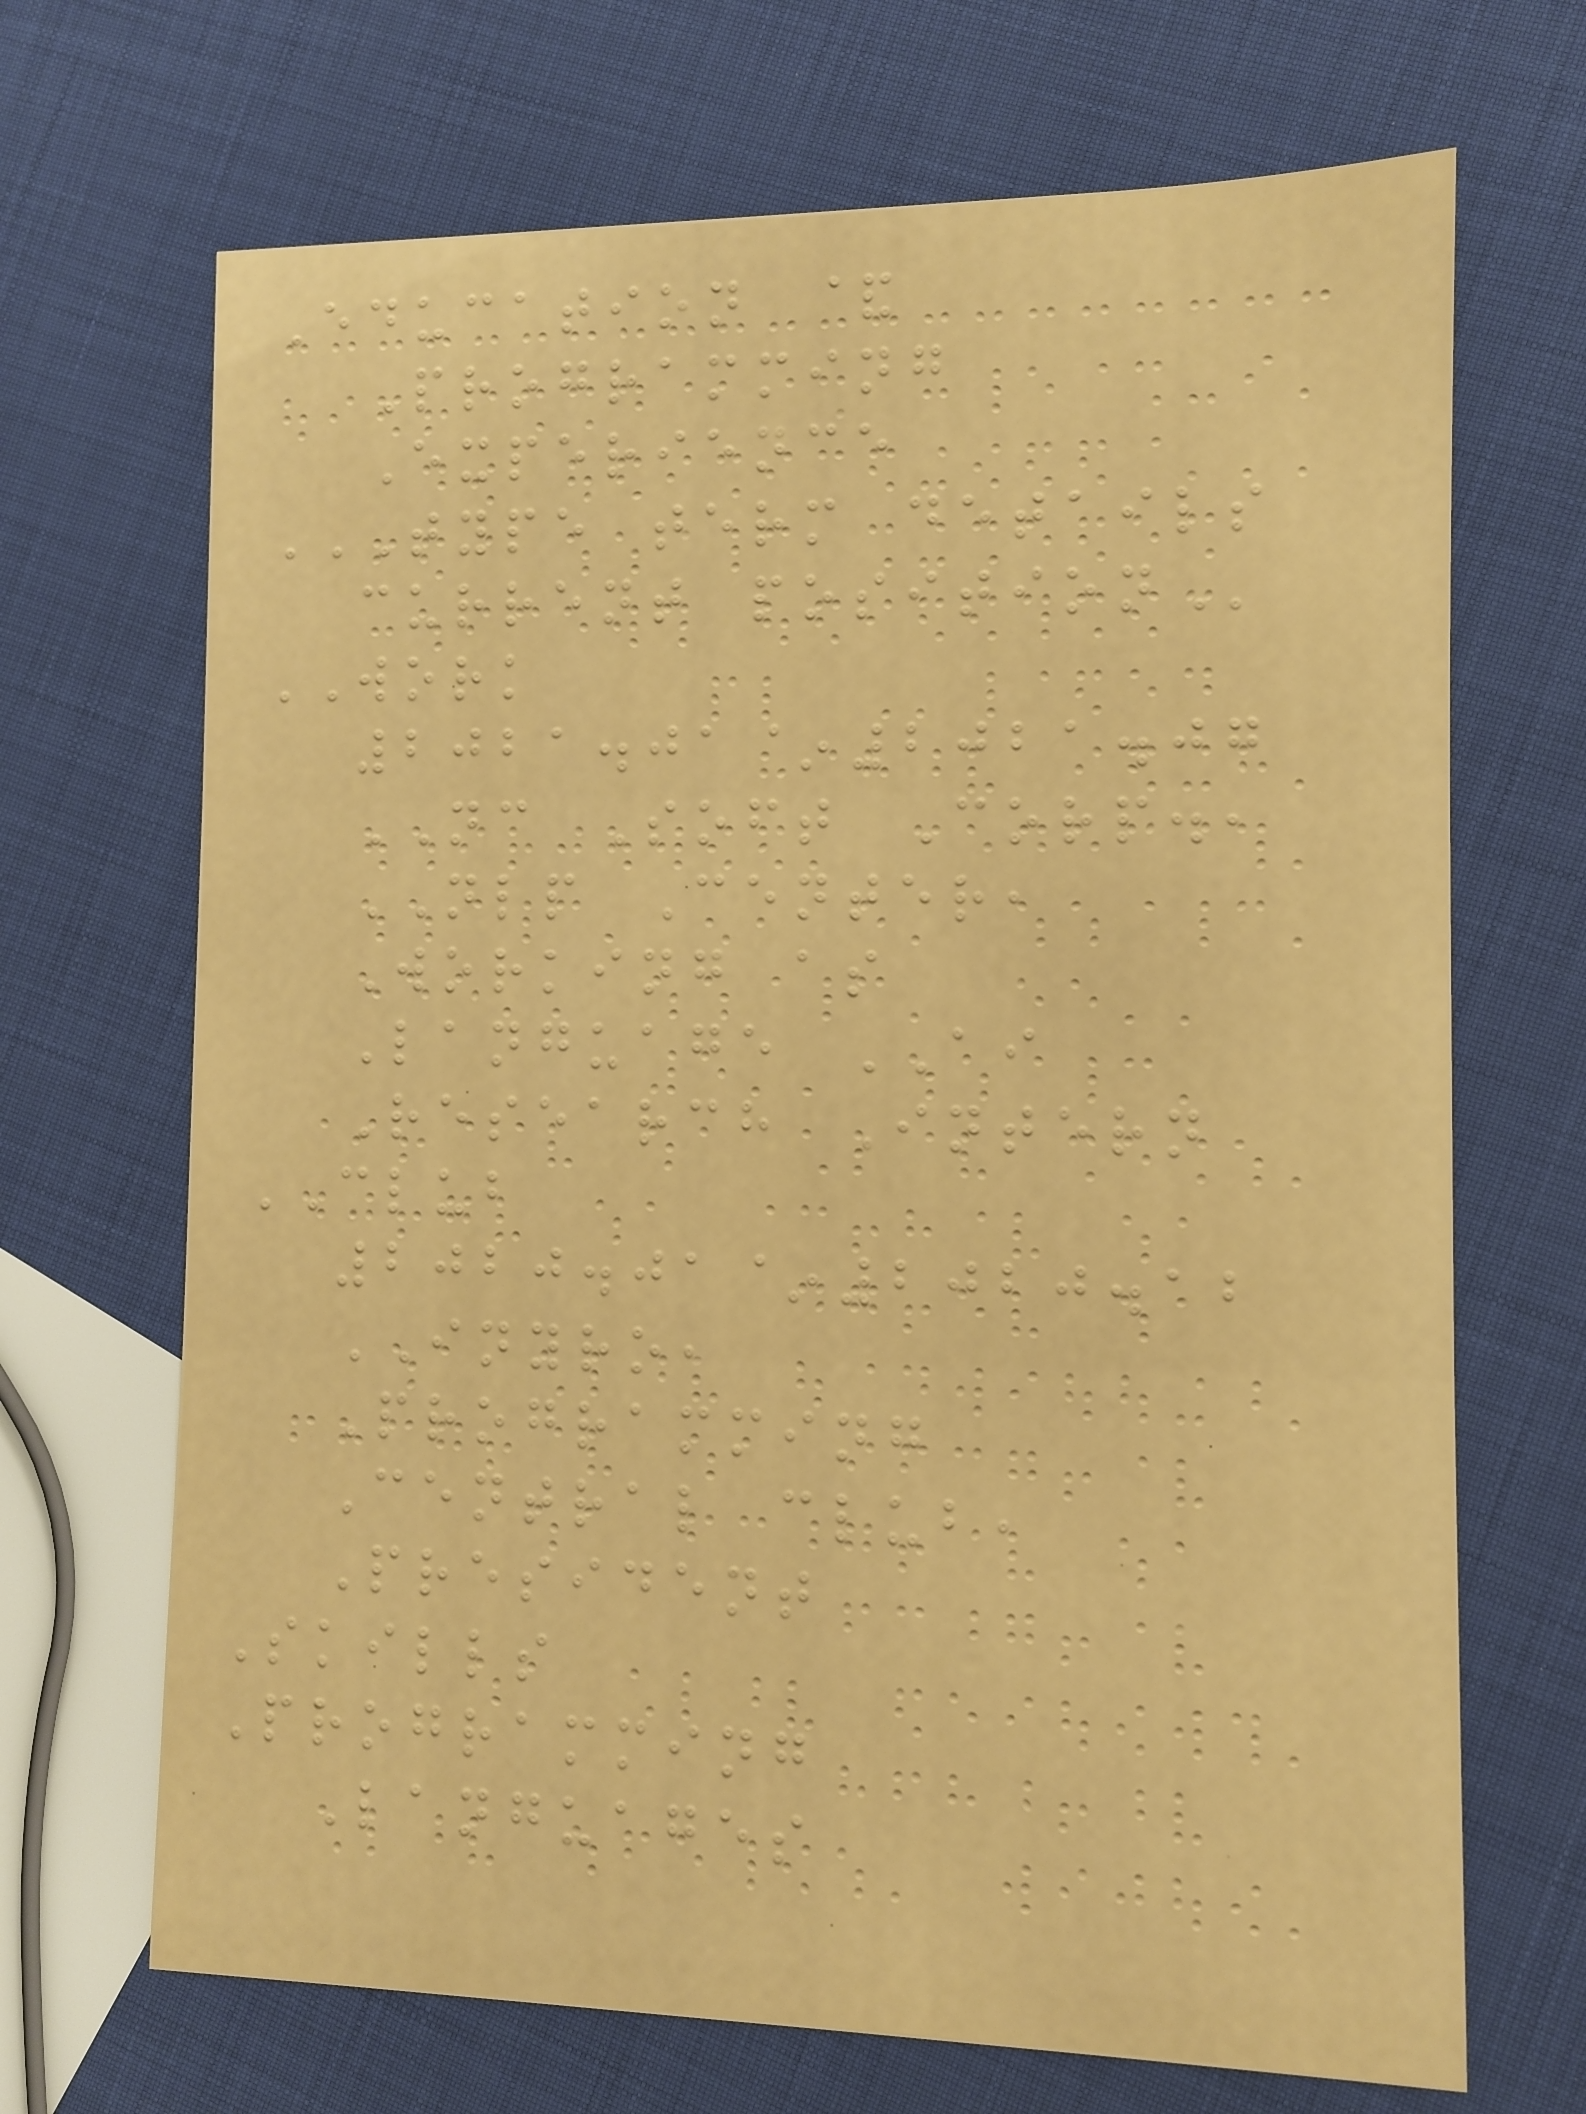Education &
Programming
Experience
TYPE TERM DETAILS
CURRENT POSITION
WORK
2021.01~2021.07
NC Soft Corp.,
NLP Center,
Working as
Language AI
Research Intern
CLUB
2020.01~2020.12
INYRO,
Programming
Central club,
President
Skills
Programming
Languages
